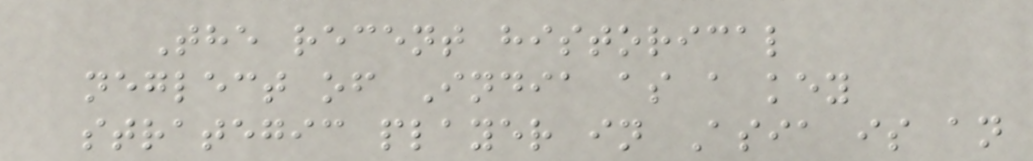The recent historical
neglect of India as a key
strategic player in Asia is an
